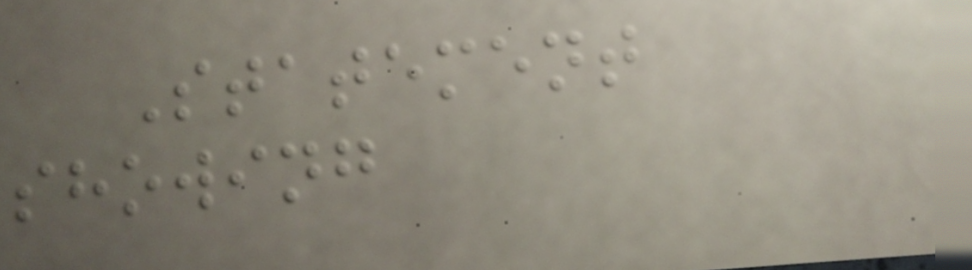Statement
showing
